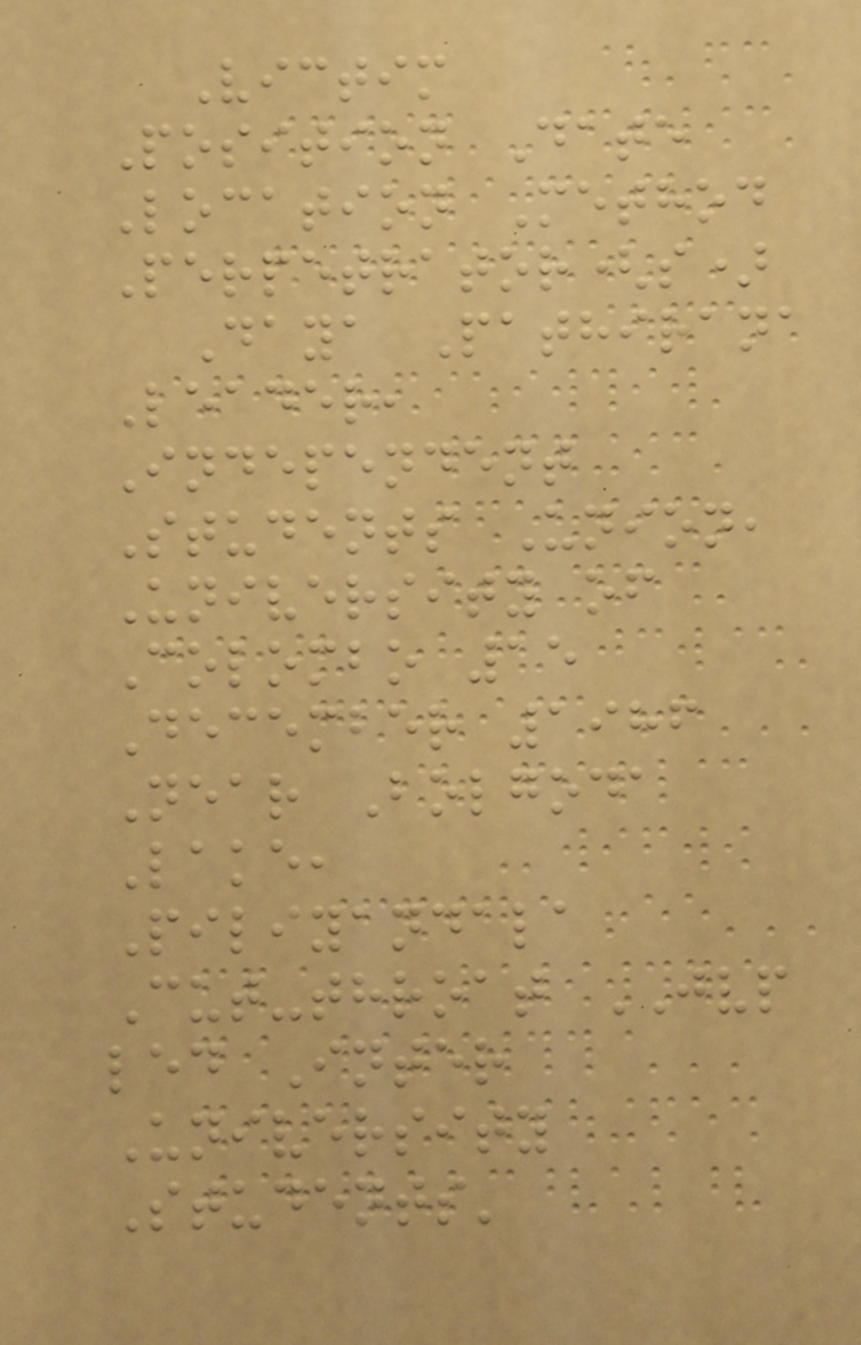Victim
Position Date
Location Method
Perpetrator(s)
Daya Pathirana
Leader,
Independent
Students Union,
University of
Colombo 15
December 1986
Near Bolgoda
Lake,
Piliyandala
Cut-throat JVP
led Inter
University
Students'
